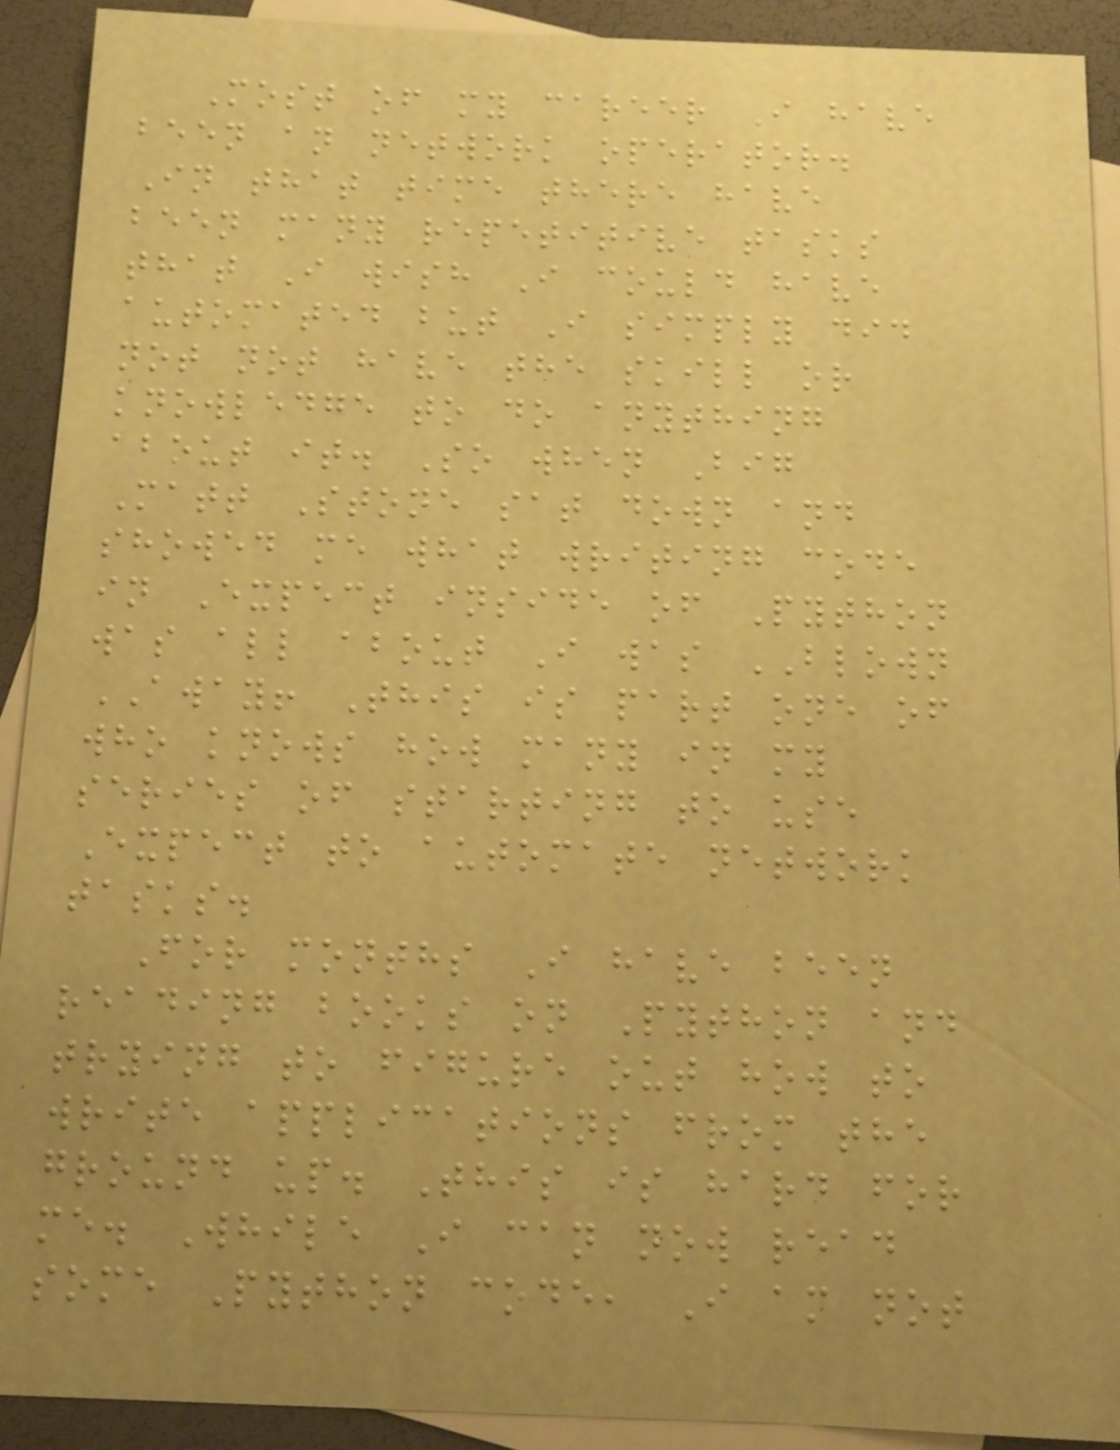Most of my career I have
been an network operator.
In that time there have
been many repetitive tasks
that I wish I could have
automated but I simply did
not not have the skill or
knowledge to do anything
about it. So when Big
Matt Stone sat down and
showed me what writing code
in Expect inside of Python
was all about I was BLOWN
AWAY! This is part one of
who knows how many in my
series of starting to use
Expect to automate network
tasks.
For months I have been
reading books on Python and
trying to figure out how to
write applications from the
ground up. This is hard for
me. While I can now read
some Python code, I am not
